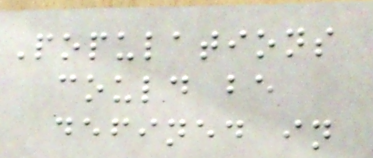Populations
could be
defined in
